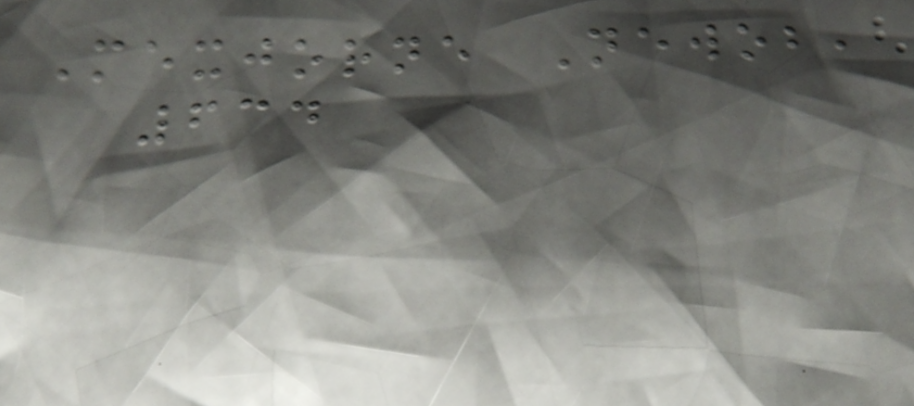Mexjorne Newob,
634
